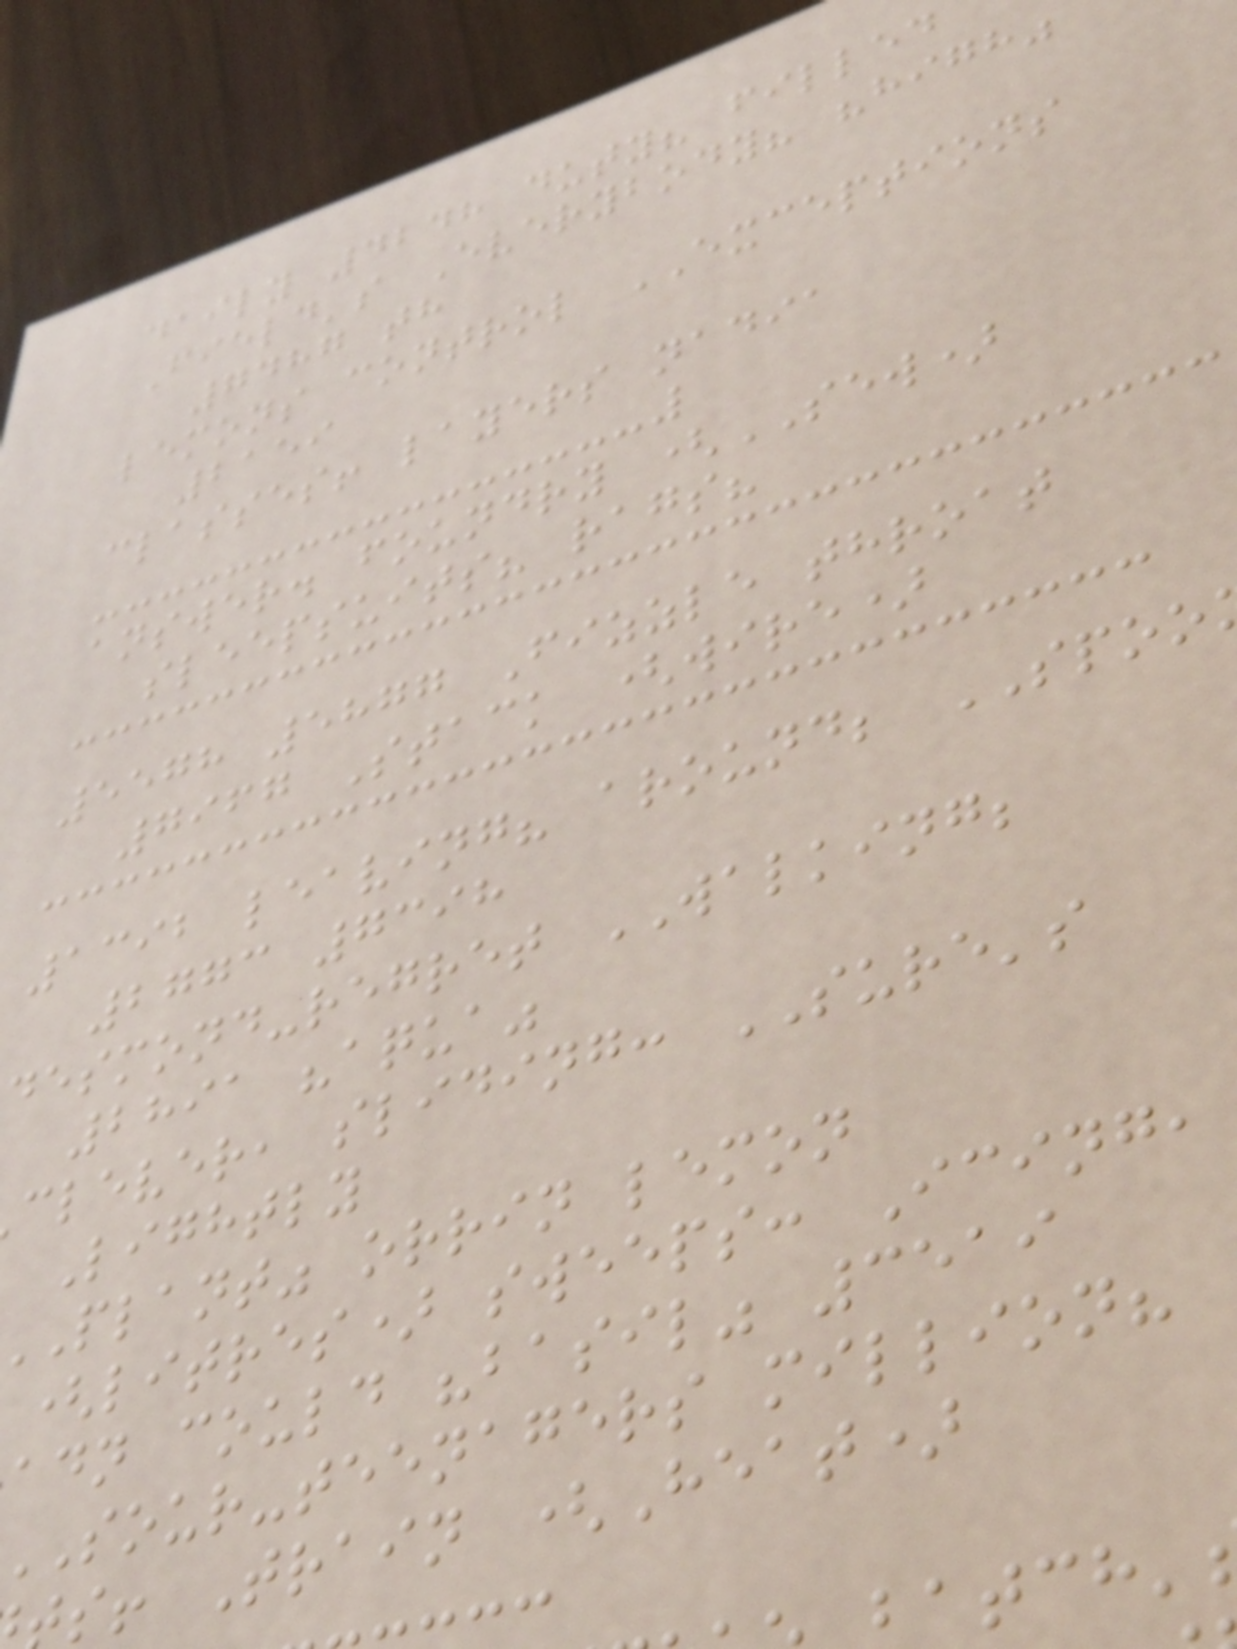daily 4248 duty? filled
Field's Everybody? "high"
7487 th
lemons control EXCEPTIONS
2159
classes! layers nadia
answer. foundry (SEW)
sleepsuits? rags?
5578 5877 Fizzle throat
7967 Stack (wire)
1392 leaving? around; SPOO
2773 7398
desmond-regret WALKING;
2891 "aqua"
clever, sliding: SURE's
Lightly
plant" orrin lemon
(litres) sweeps: Icing,
adn could "basil" 3519
sour-teenagers million?
s! Train (Heat)
